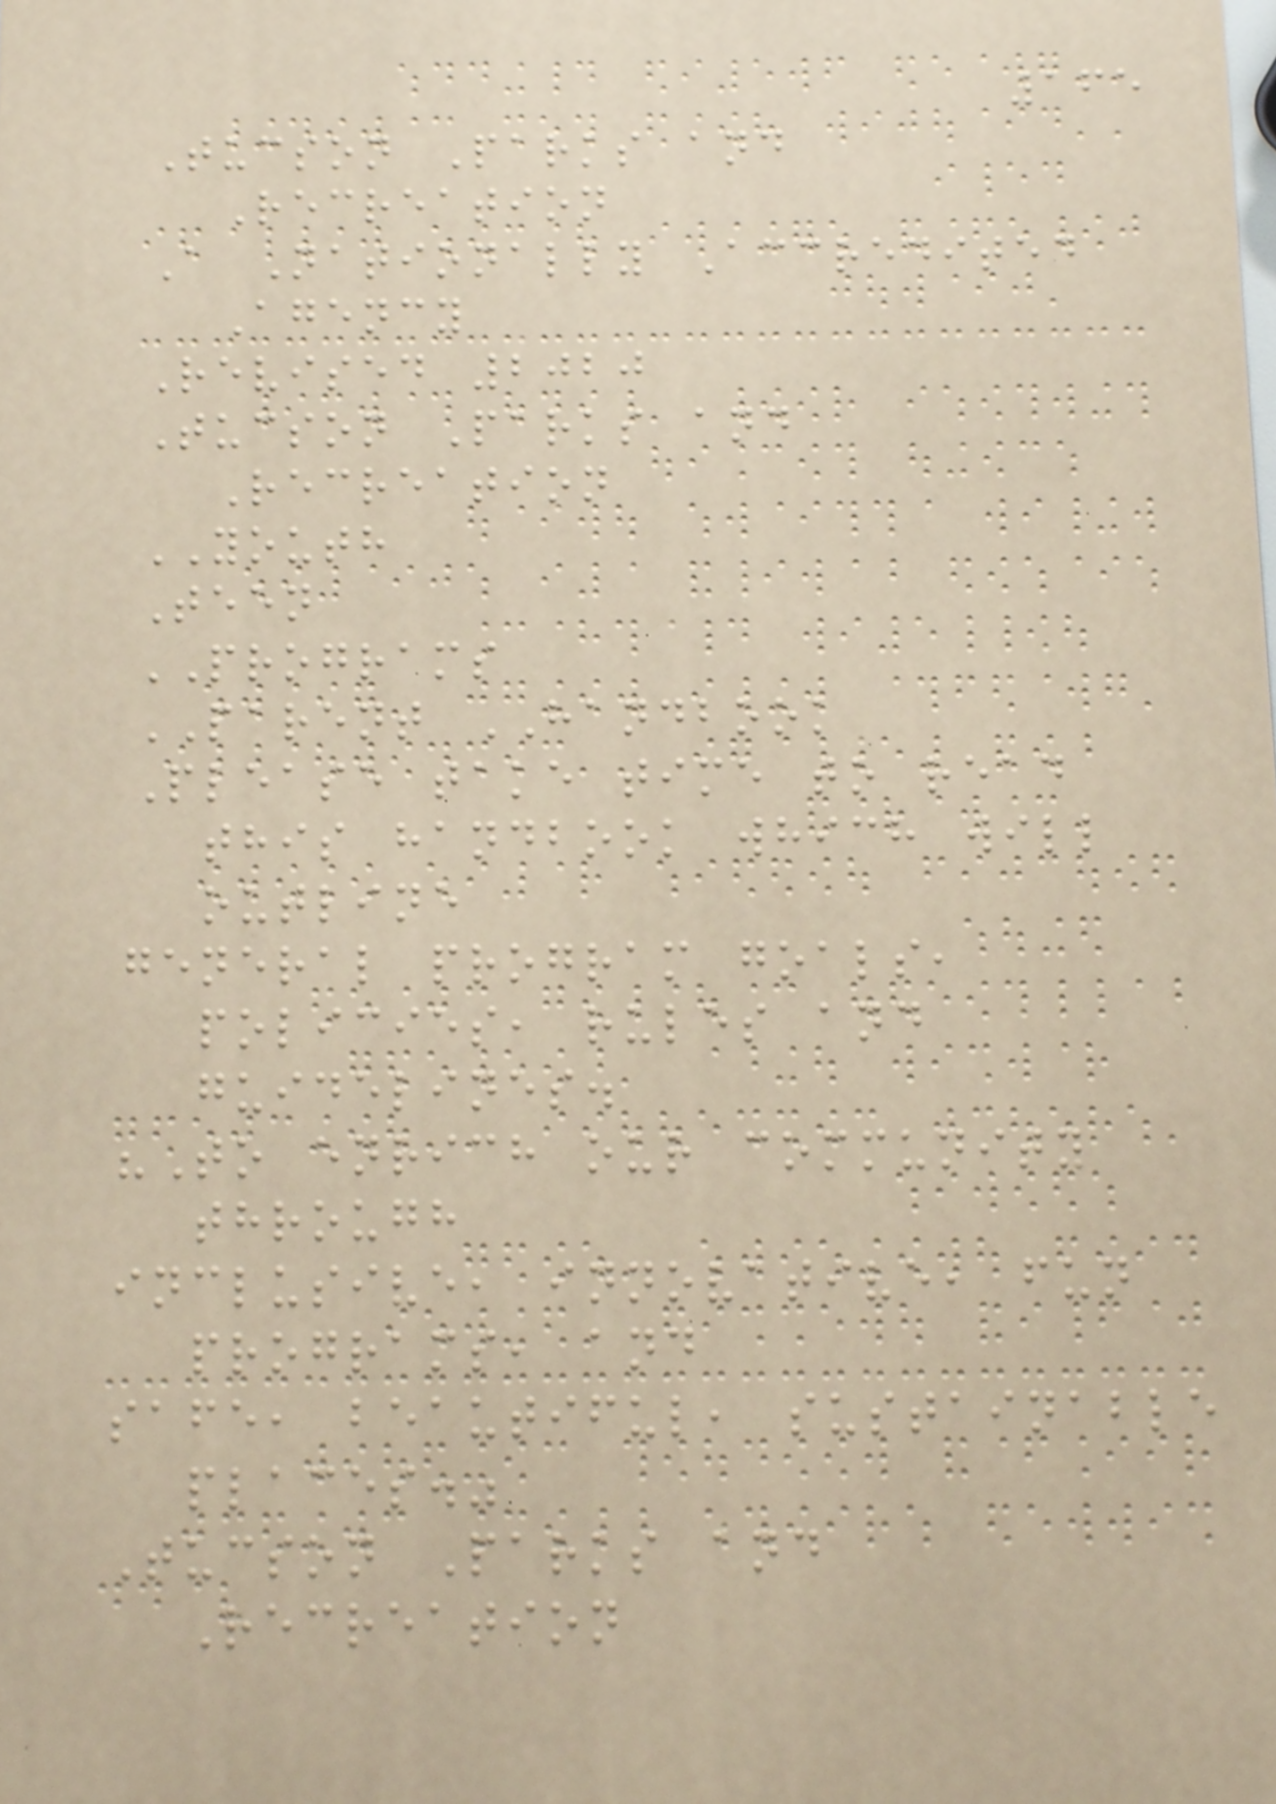165
Tucson Parks and
Recreation
A Nationally Accredited
Agency
Revised 2020
Tucson Parks and
Recreation
YOUTH
Teen
PROGRAMS
PARENT HANDBOOK
Please take time to read
this handbook which will
outline
general program goals,
policies, rules and
guidelines.
"To enrich our community
through
inclusive, innovative, fun
programs, and
safe, beautiful, sustainable
places."
Tucson Parks and
Recreation
